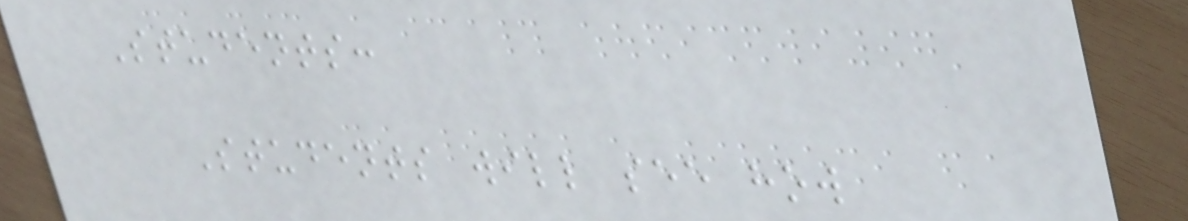Students:
Students will see how
